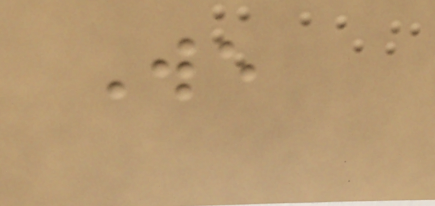We
